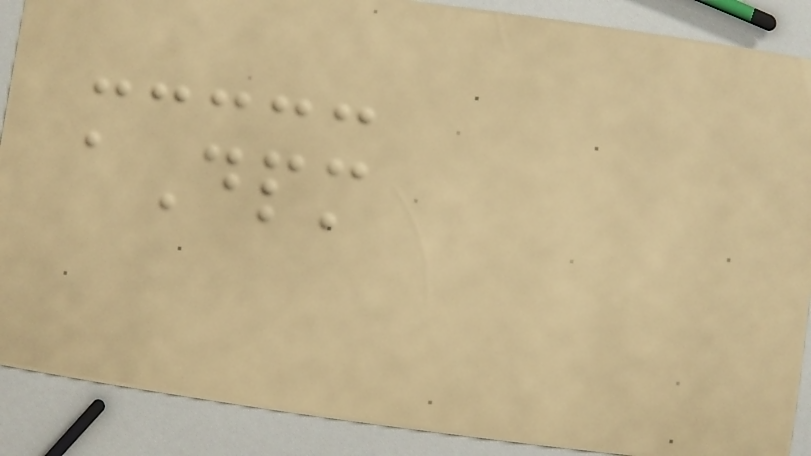aDpm
